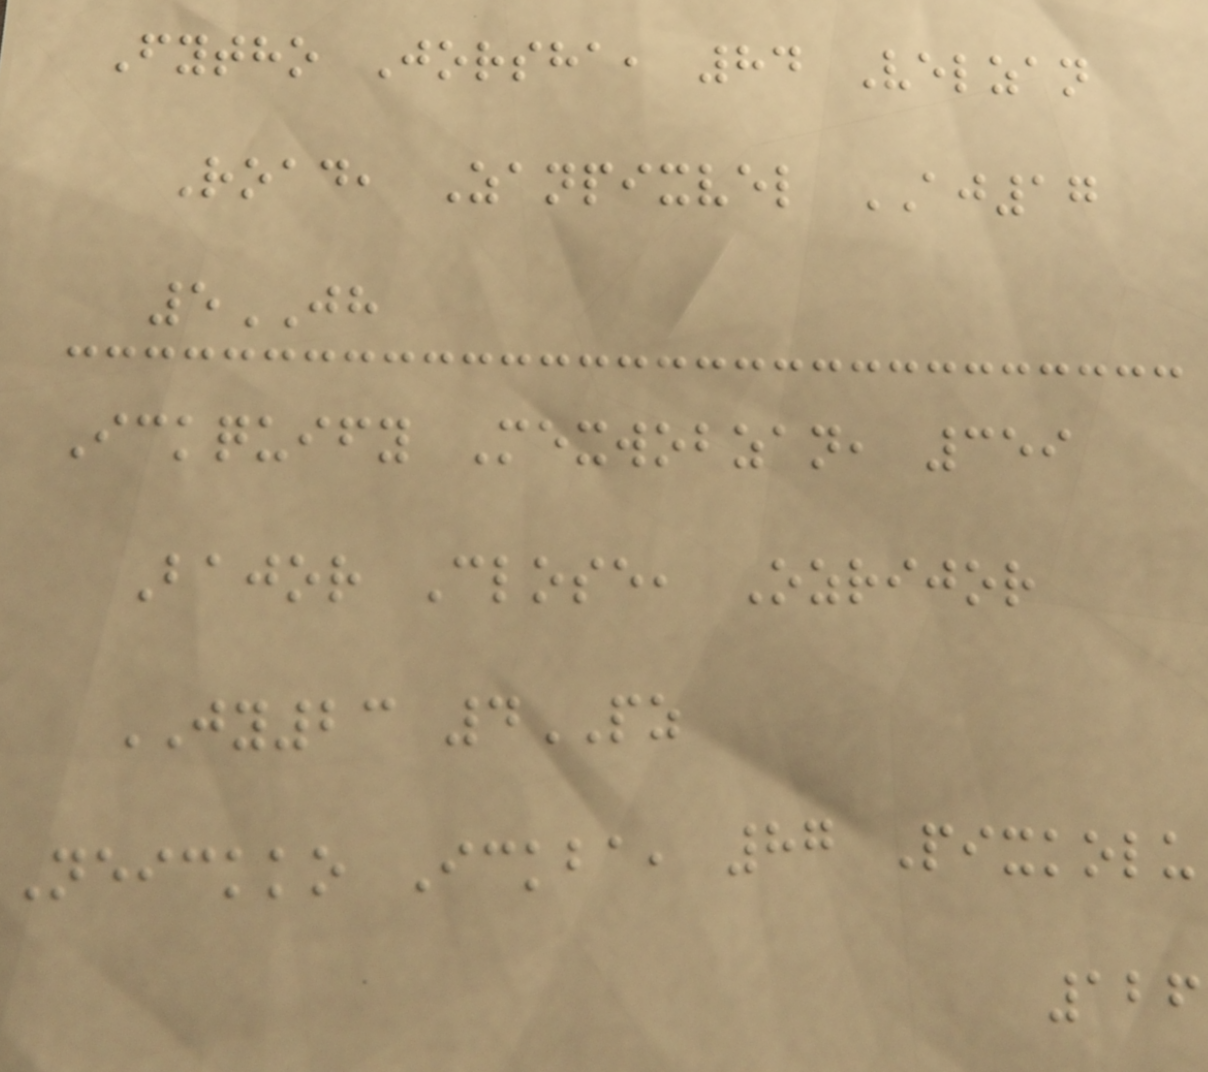Fytho Jorsha, 84 Velzan
Road, Zanpixvel AJ17
5JH
Ickquify Mexwobzan, 359
Bajor Close, Ozrijor
JY23 4PZ
Neickko Ickba, 87 Pixkolu
126
